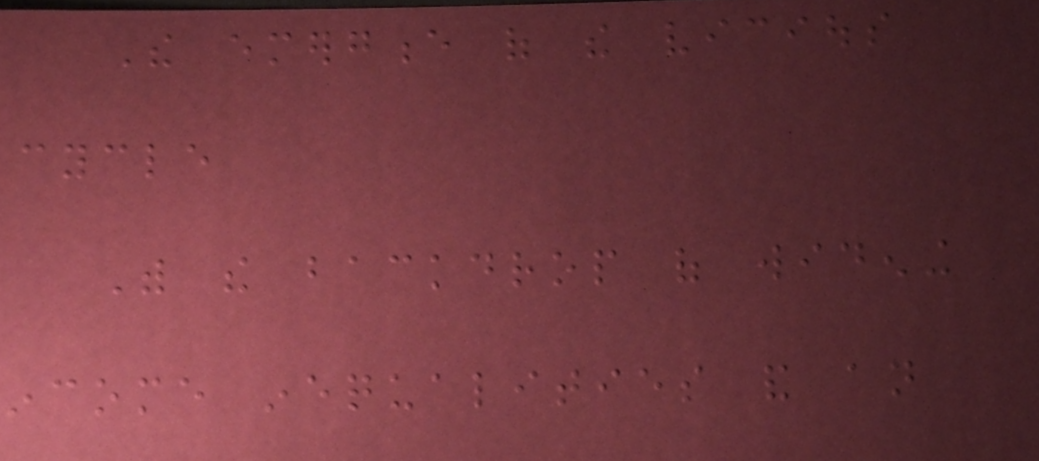The emergence of the vicious
cycle
With the backdrop of widening
income inequalities and an
